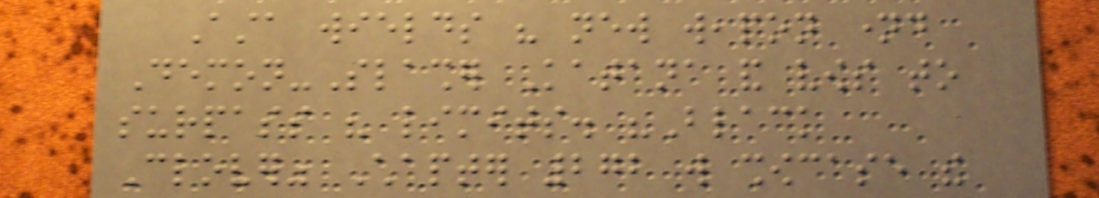Asta wields his new weapon named
Demon-Slasher Katana and vows to
surpass his limits. "Black
Clover" Chapter 272 will showcase the
